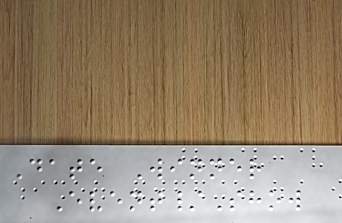Date Winner
Event/Show
